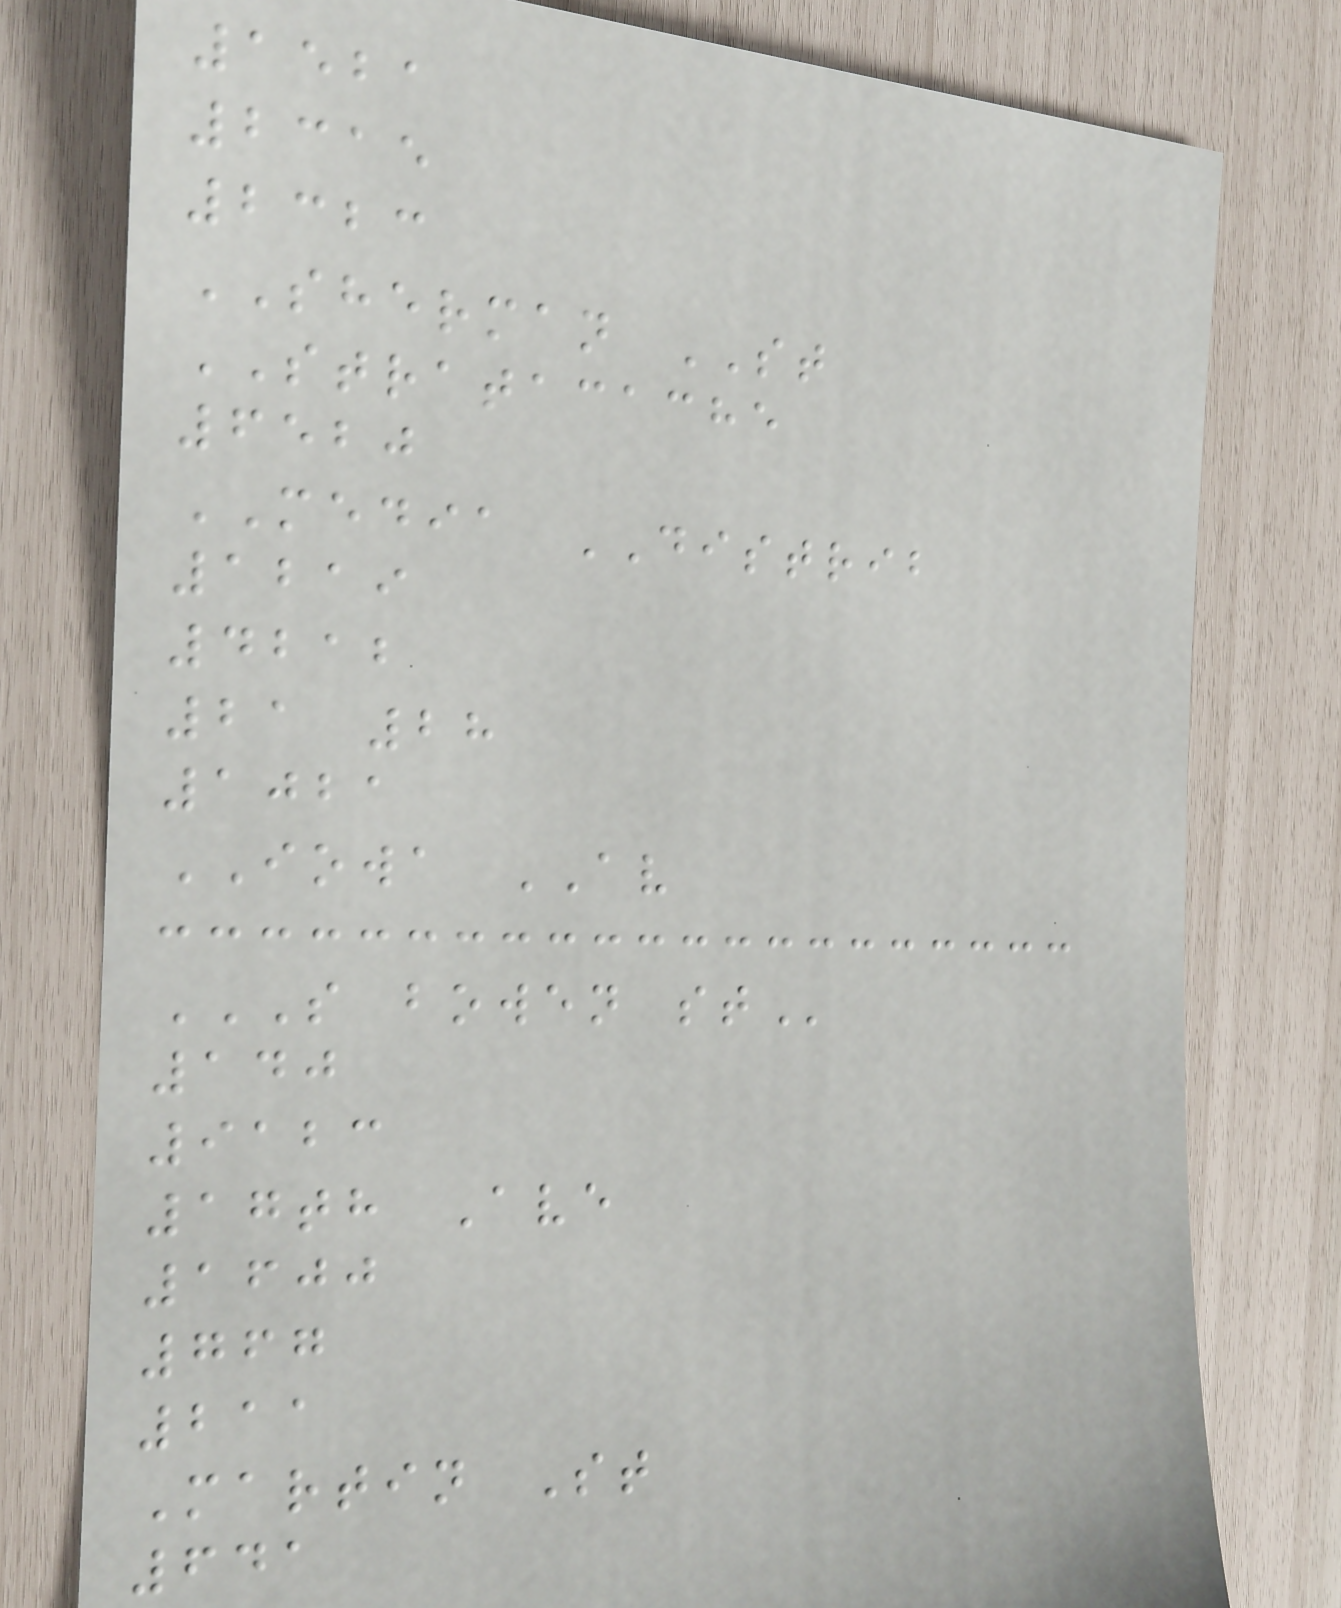1521
2315
2323
SHERMAN ST
STRATACACHE
6520
MEDIA DISTRIB
1219
4212
21 28
1021
IOWA AV
S BOWEN ST
140
9123
17th Ave
1600
767
211
Martin St
641
